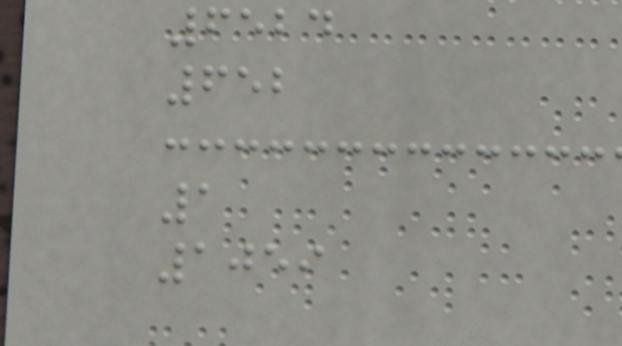6524
652
1
1059
